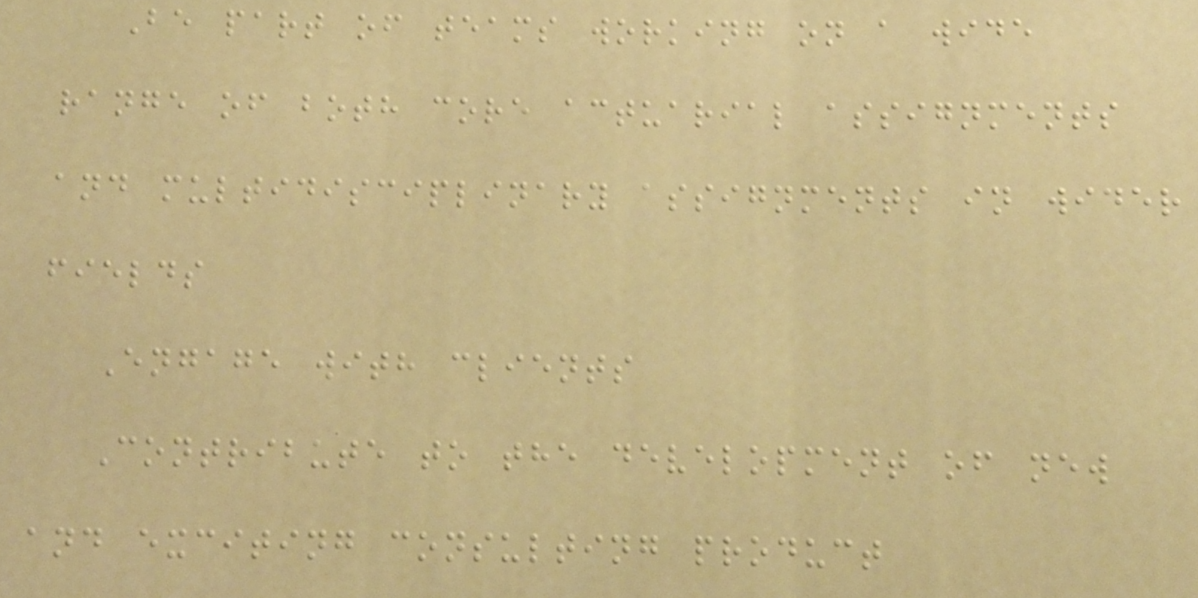Be part of teams working on a wide
range of both core actuarial assignments
and multidisciplinary assignments in wider
fields
Engage with clients
Contribute to the development of new
and exciting consulting product
